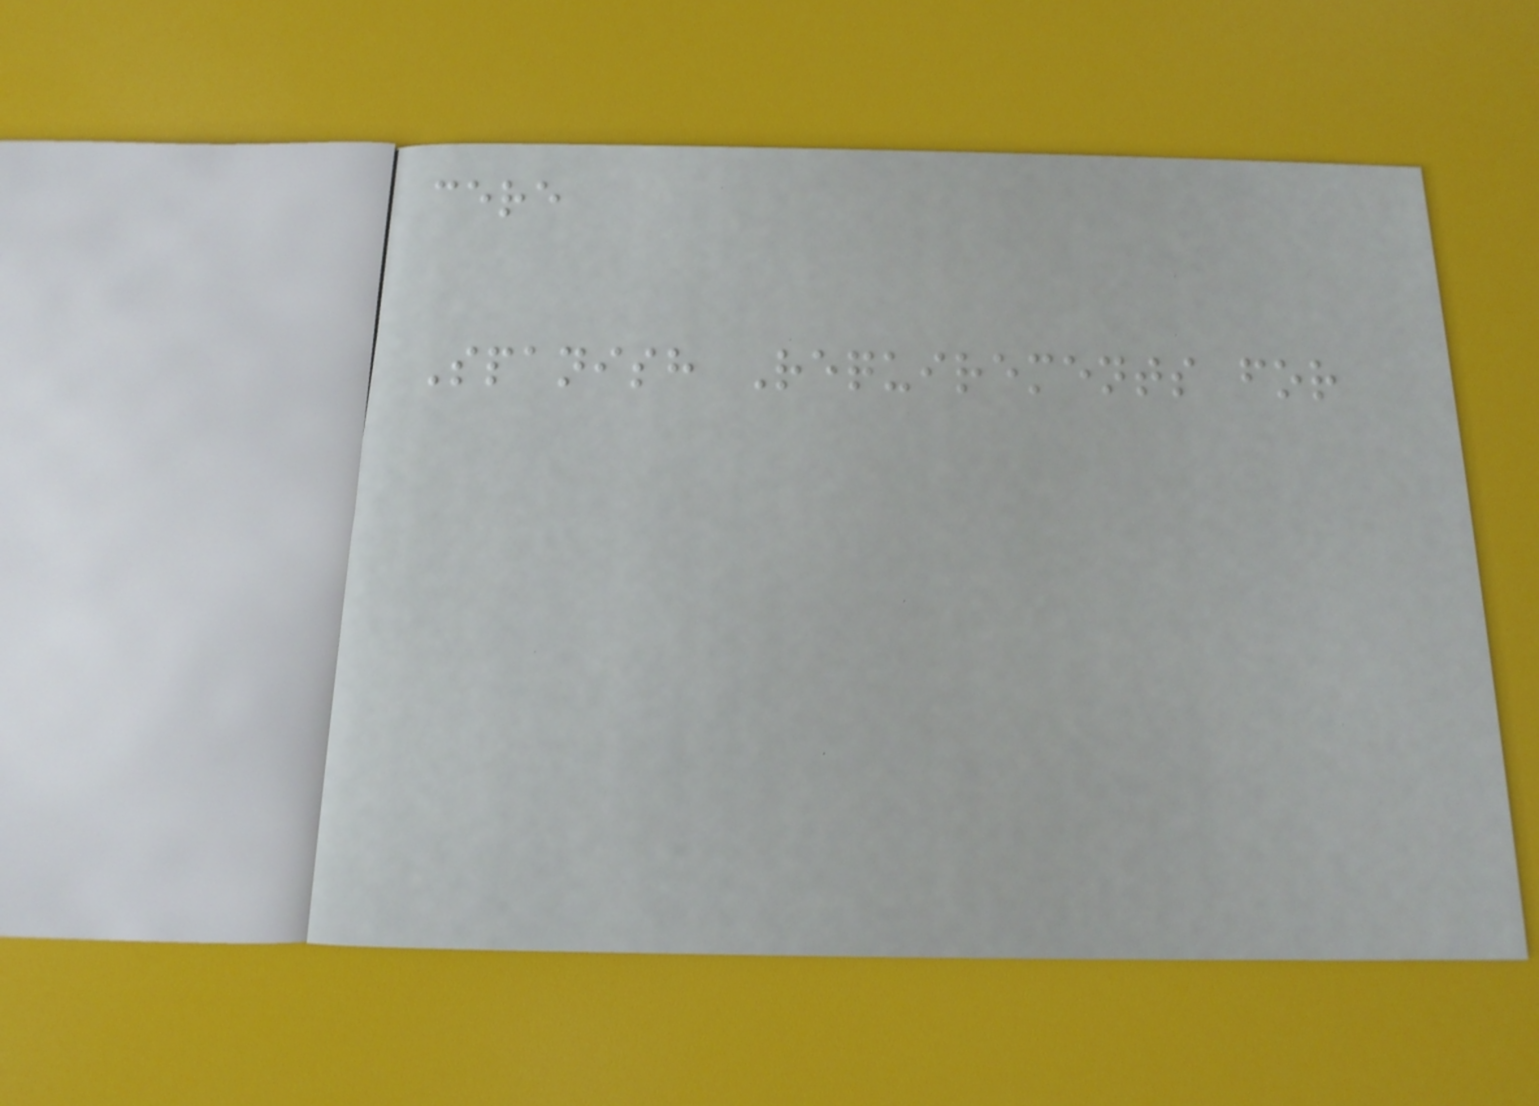cere
Spanish Requirements for
